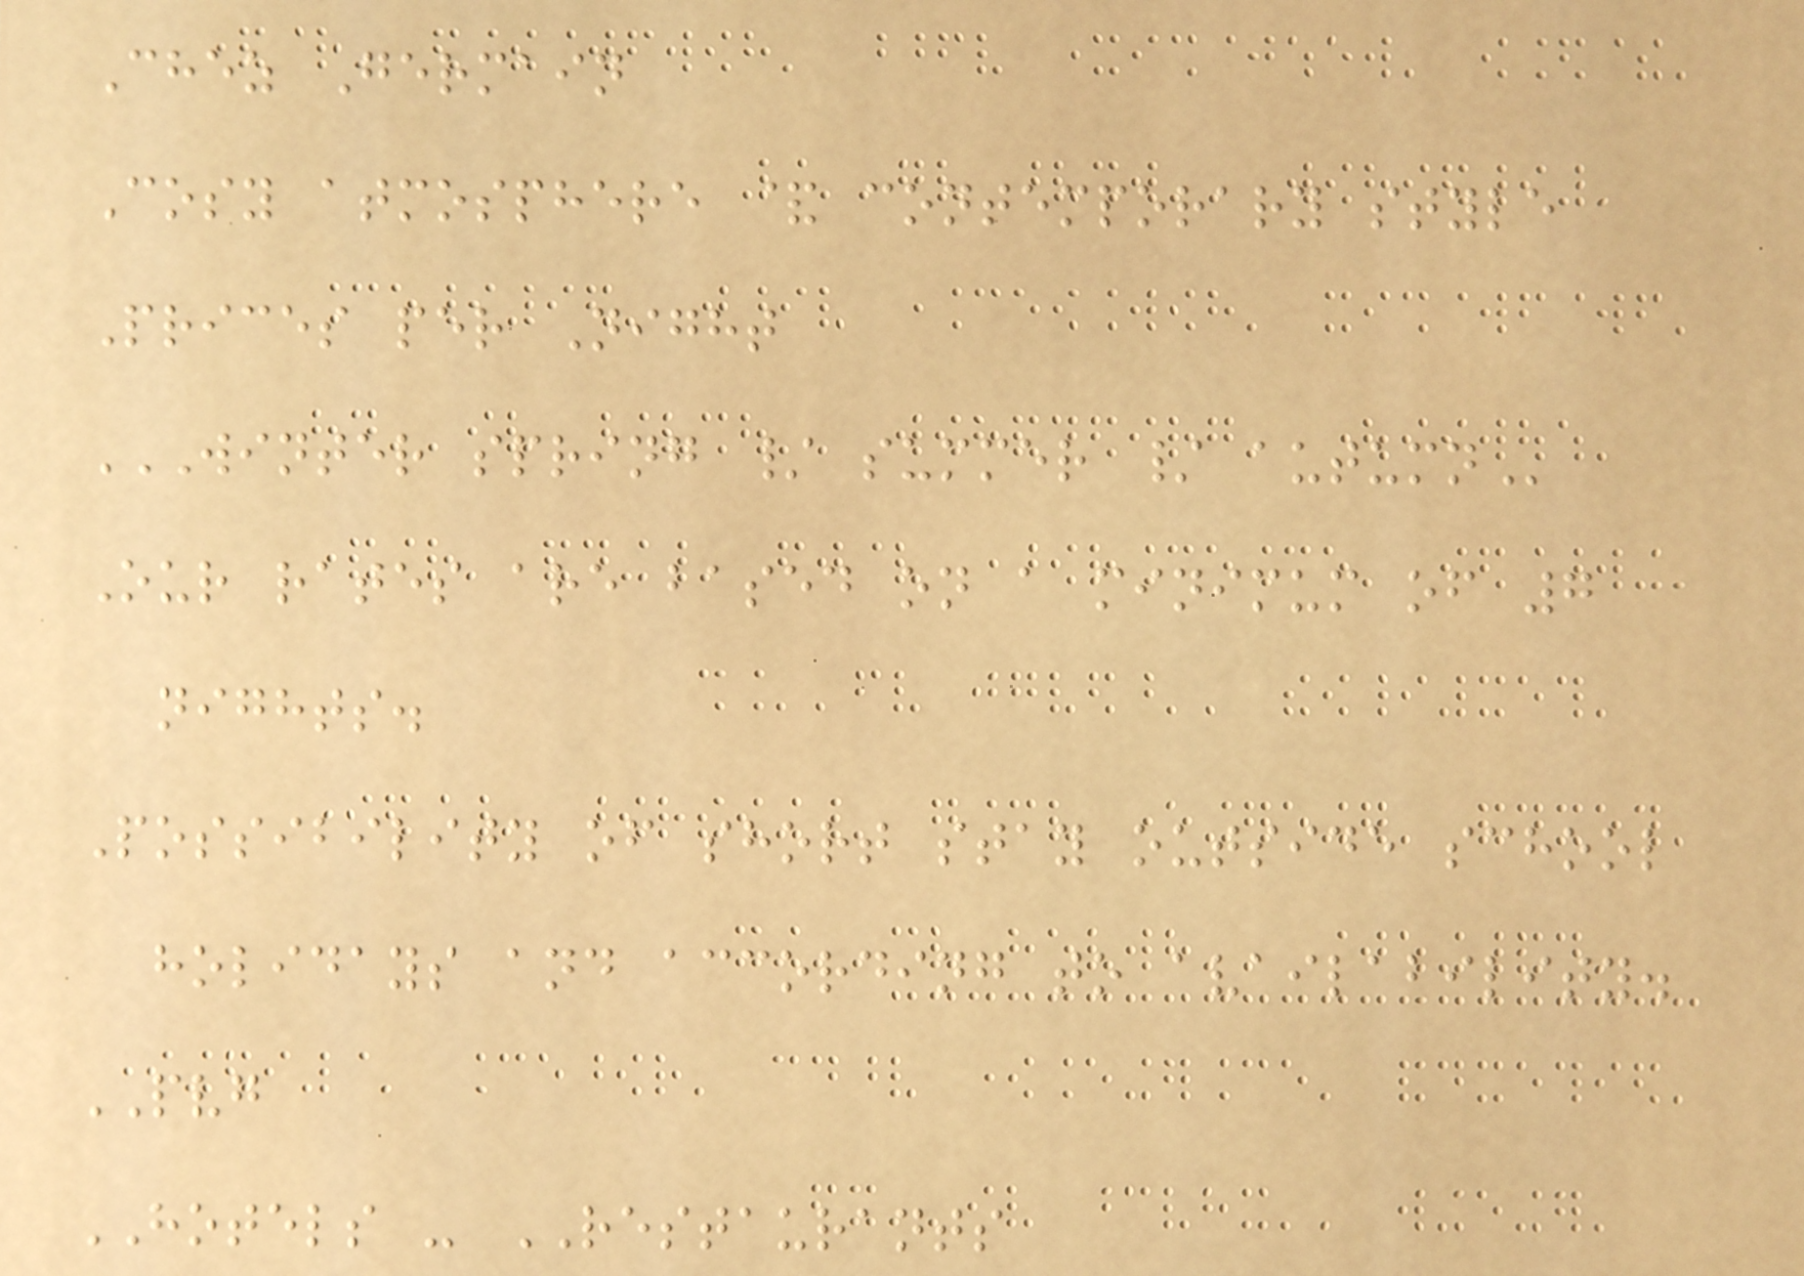Chez Germain
Cosy atmosphere & contemporary style
Prices per Night
WINTER SPRING / SUMMER / AUTUMN
Our rates are based on a minimum of 7
nights.
Possibility of short stay outside school
holidays and according to availability.
PVG
HOTELS - RESTAURANTS
